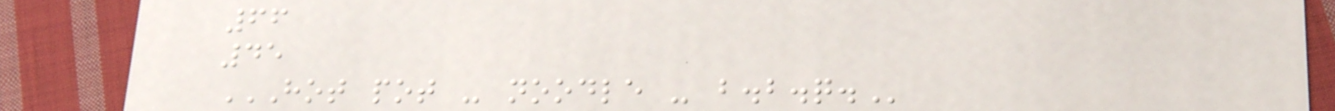66
45
HOT POT - NOODLE - B.B.Q.
